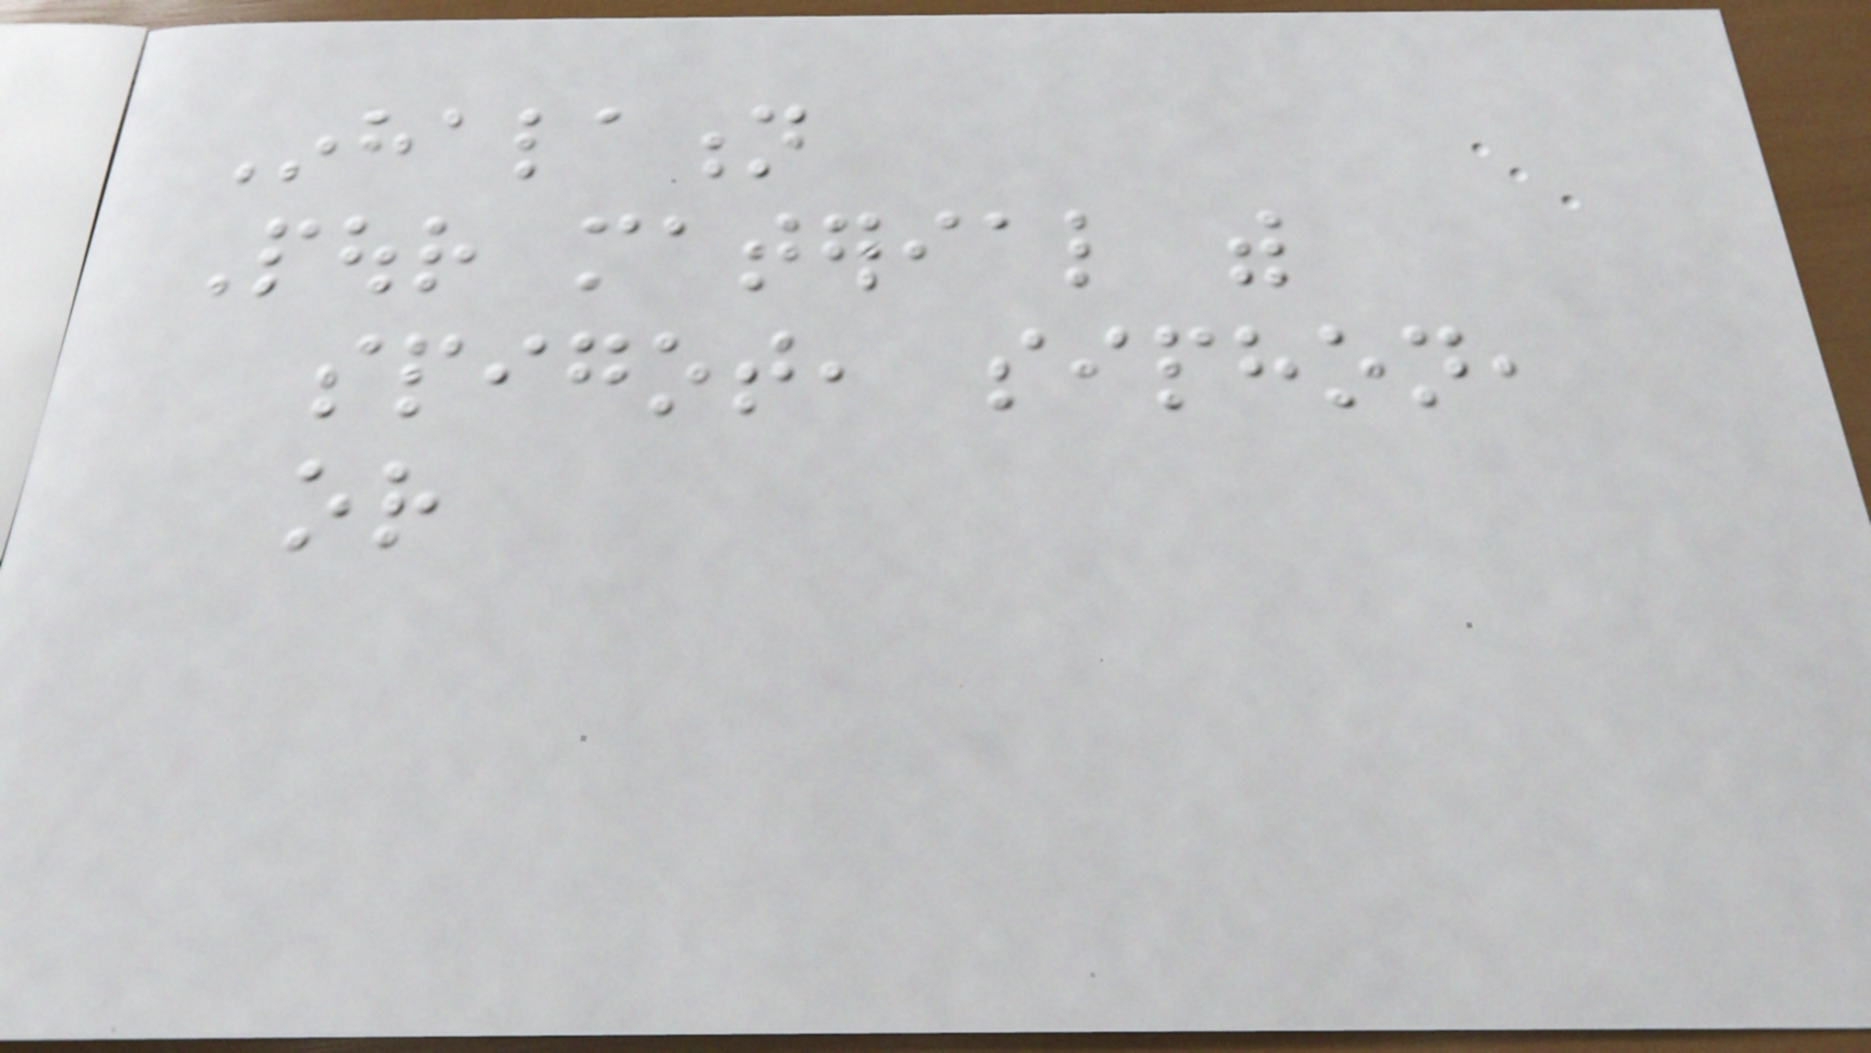Inhalation
Pour material with
spigot, siphon,
or
